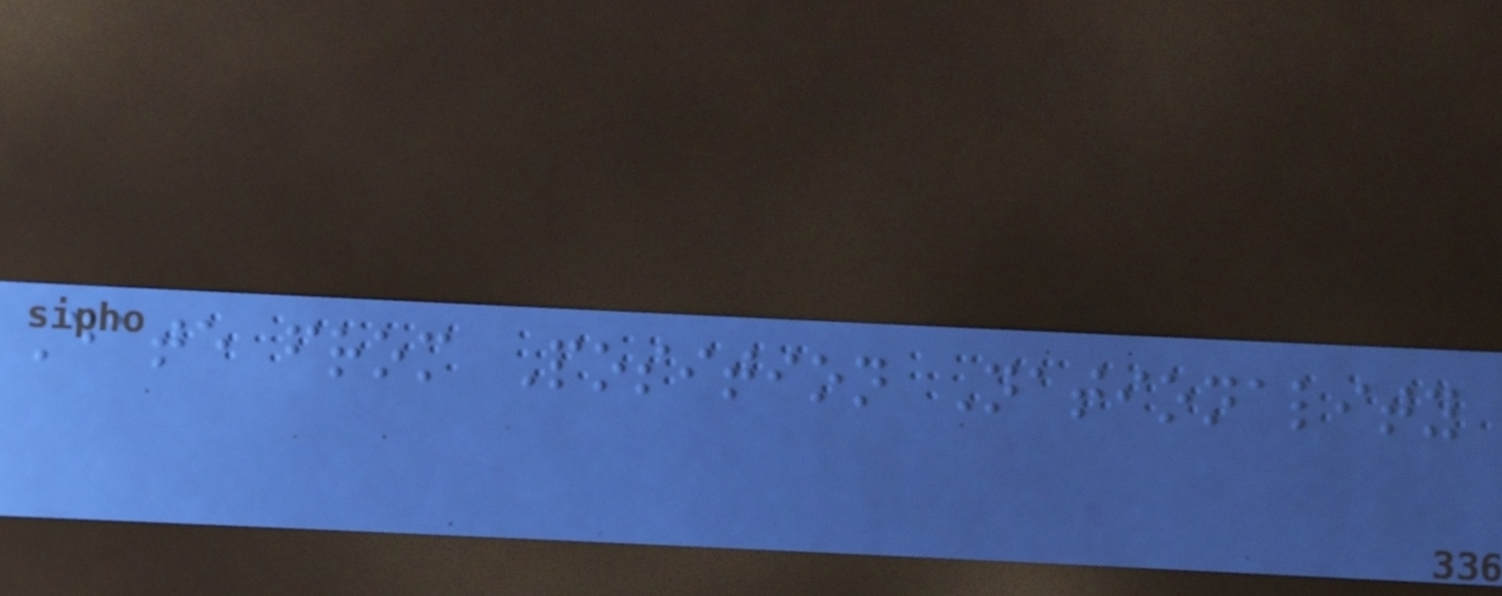Date from Position Nationality
